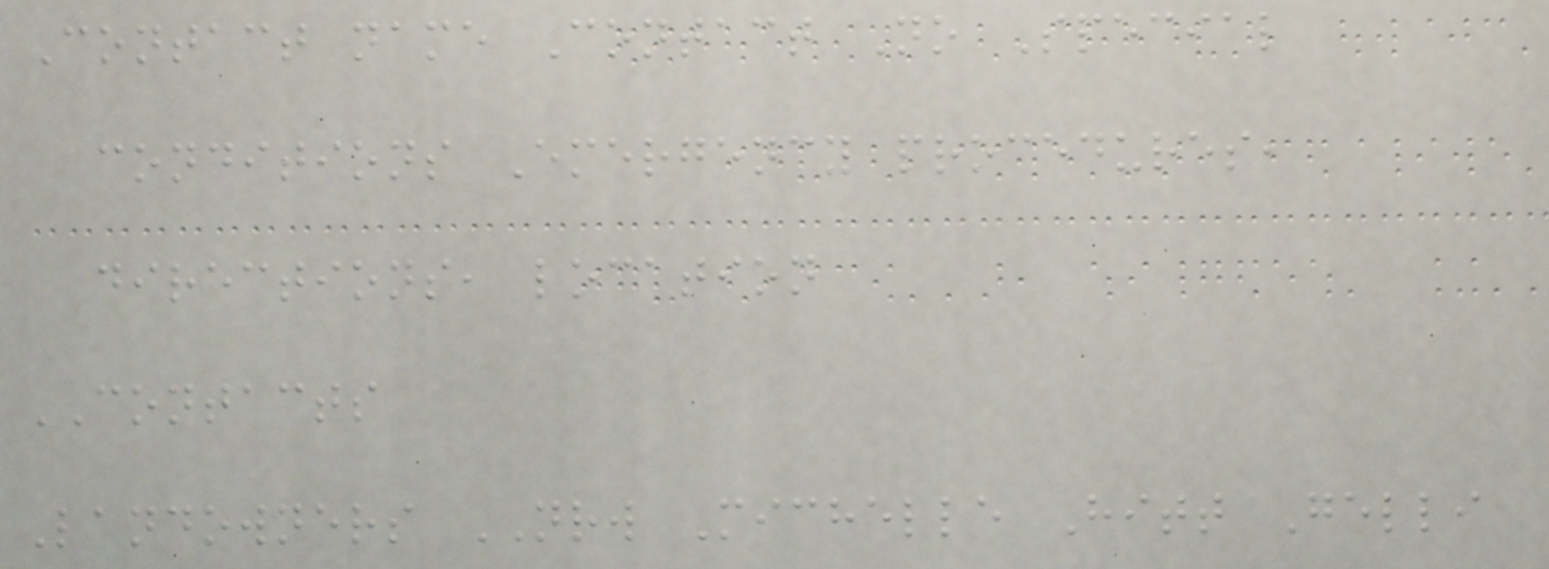Contact name Contact No Special
conditions Emergency procedures,
directions, location
CONTACTS
Landowners NRW Michelle Hitt Gelli
